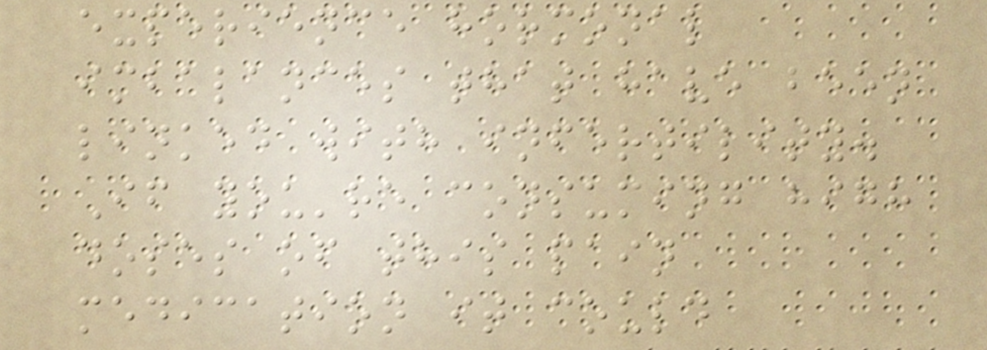experience hormonal
imbalances that have been
linked with infertility.
If you're consuming high
doses of this pain
medication it could
